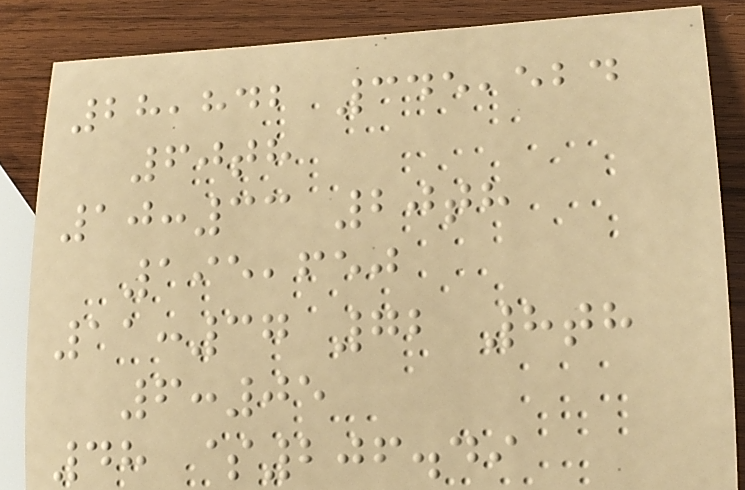28,842 345,524
60th
10:33 20th
195,650
11:37 72 8th
6:05
48 $206.49
